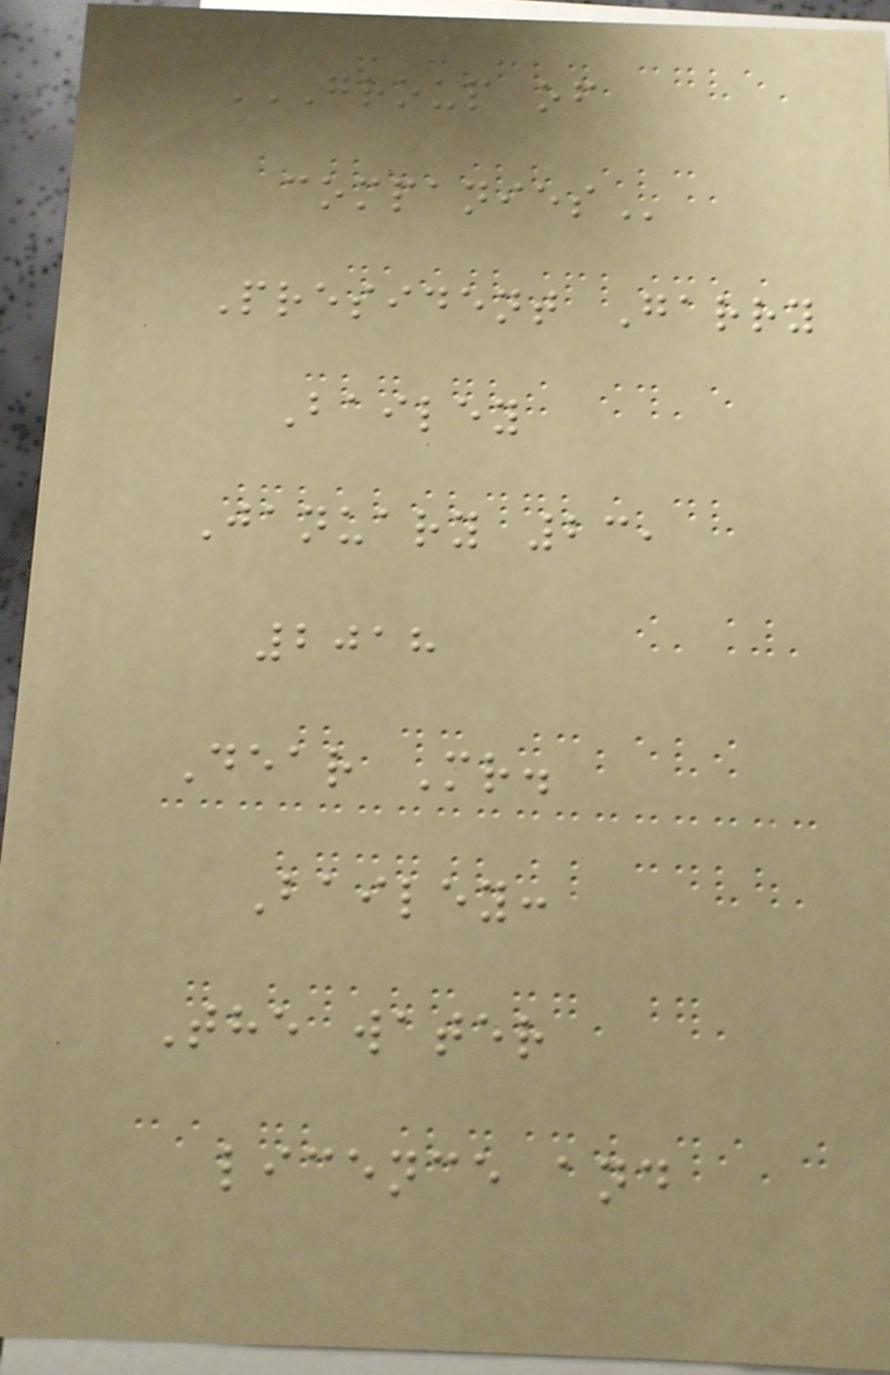GROUP OF
COMPANIES
President Garry
Bailey
January 23,
2018
Dear Mr.
Bailey:
The water
licence and
